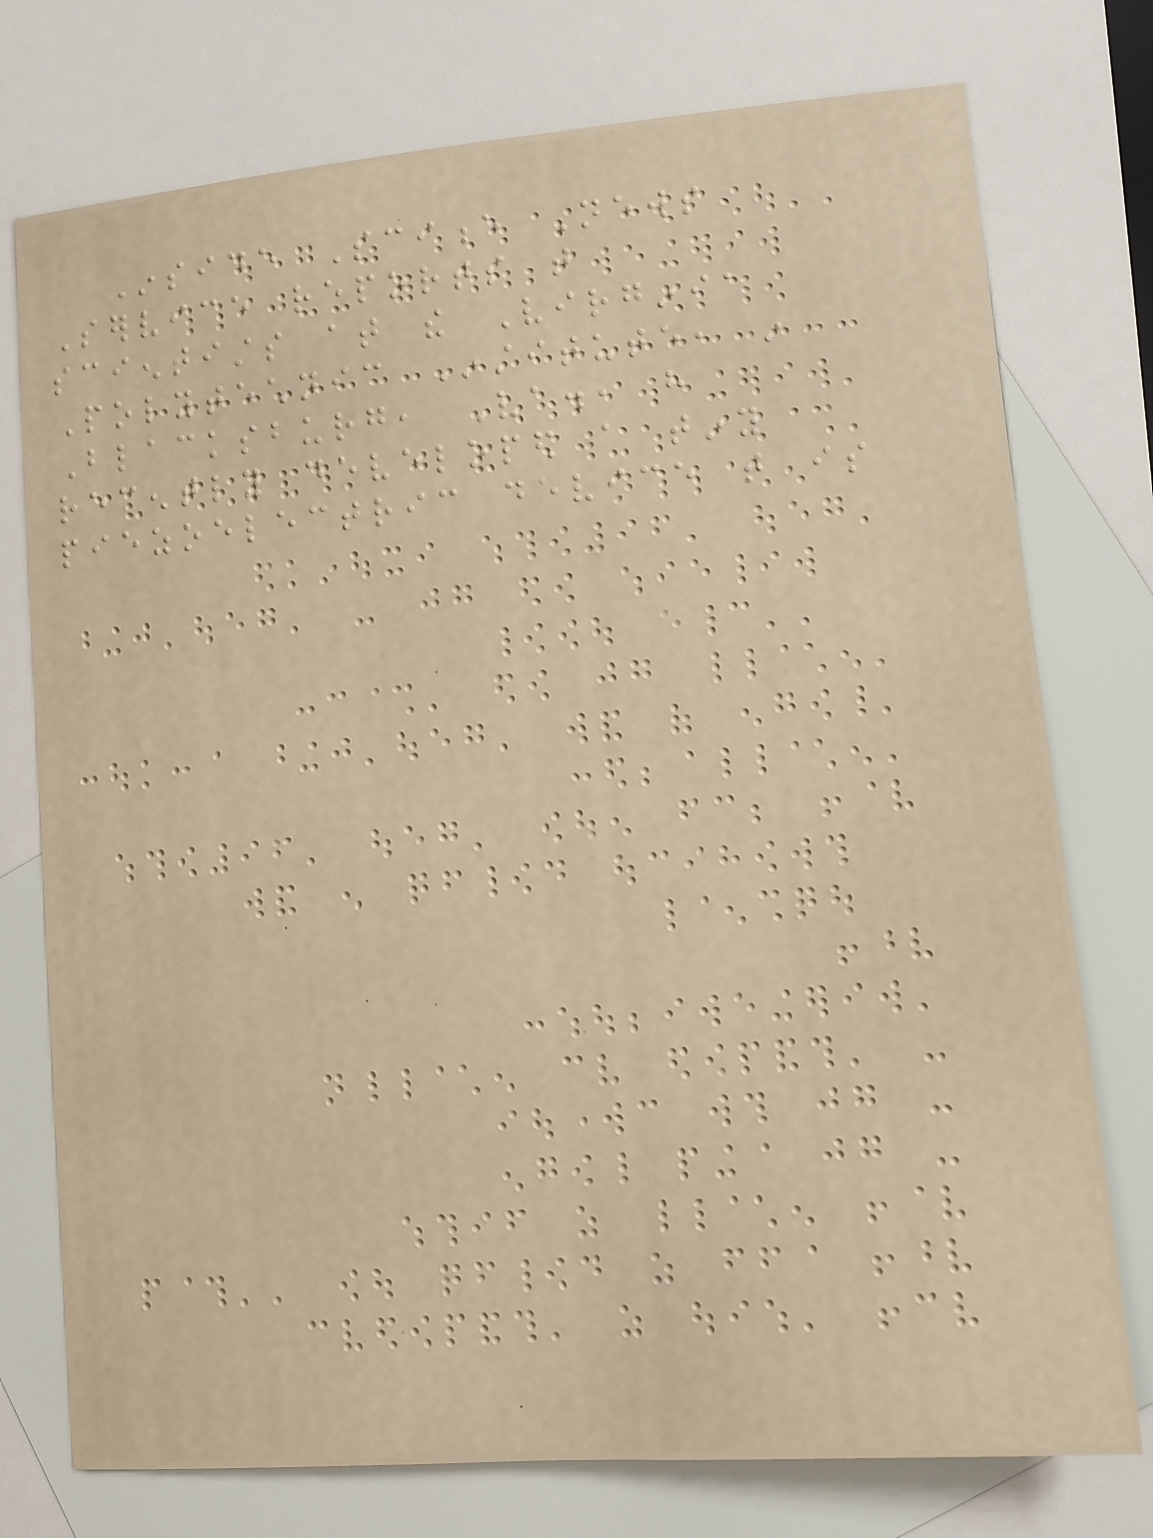Inside Science News
Service reports that
scientists at the Virginia
Polytechnic Institute, in
Blacksburg, Va., have
recently developed a tiny
piezoelectric device that is
